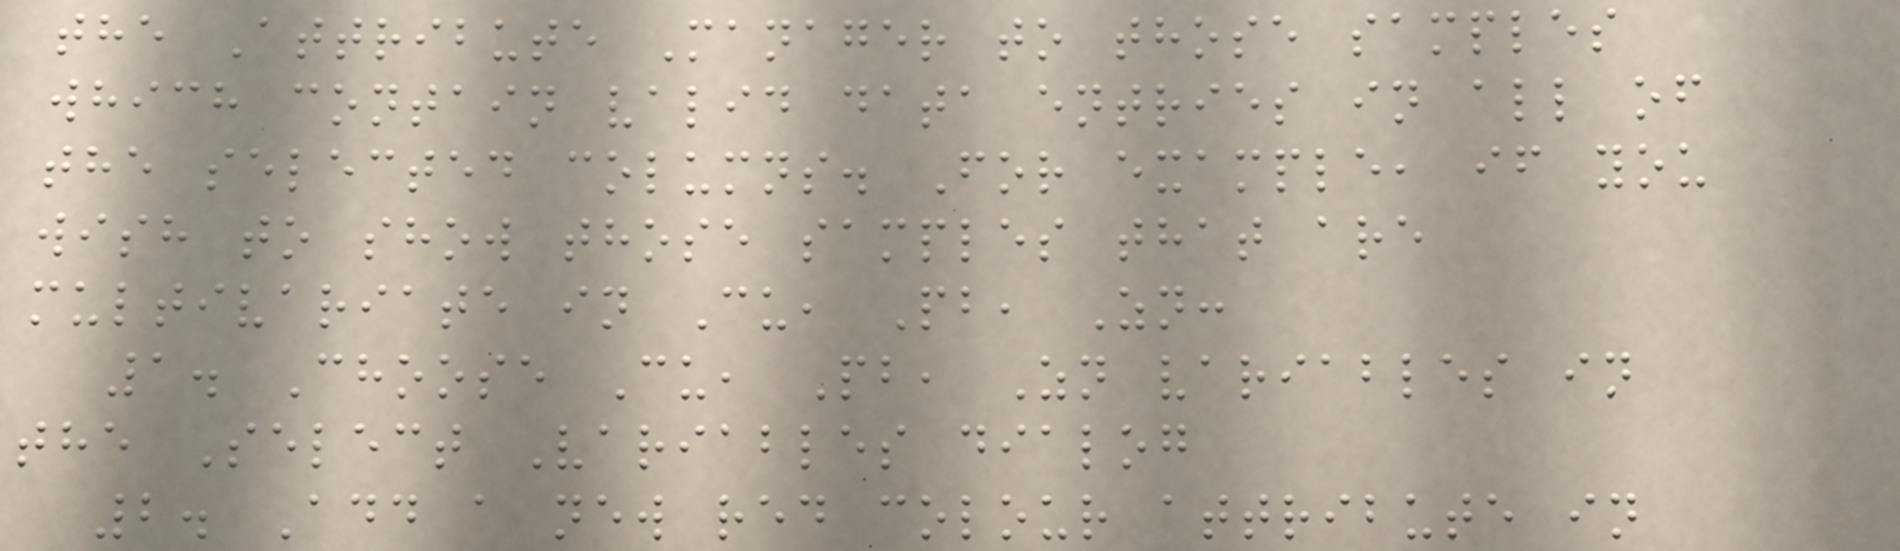the Attribute Manager to those samples
which contain valid data entries in all of
the selected columns. For example, if you
wish to show those samples that are
multivariate in Cu, Pb, Zn:
1. Choose Cu, Pb, Zn variables in
the Select Variables dialog
2. Add a new red colour attribute in
